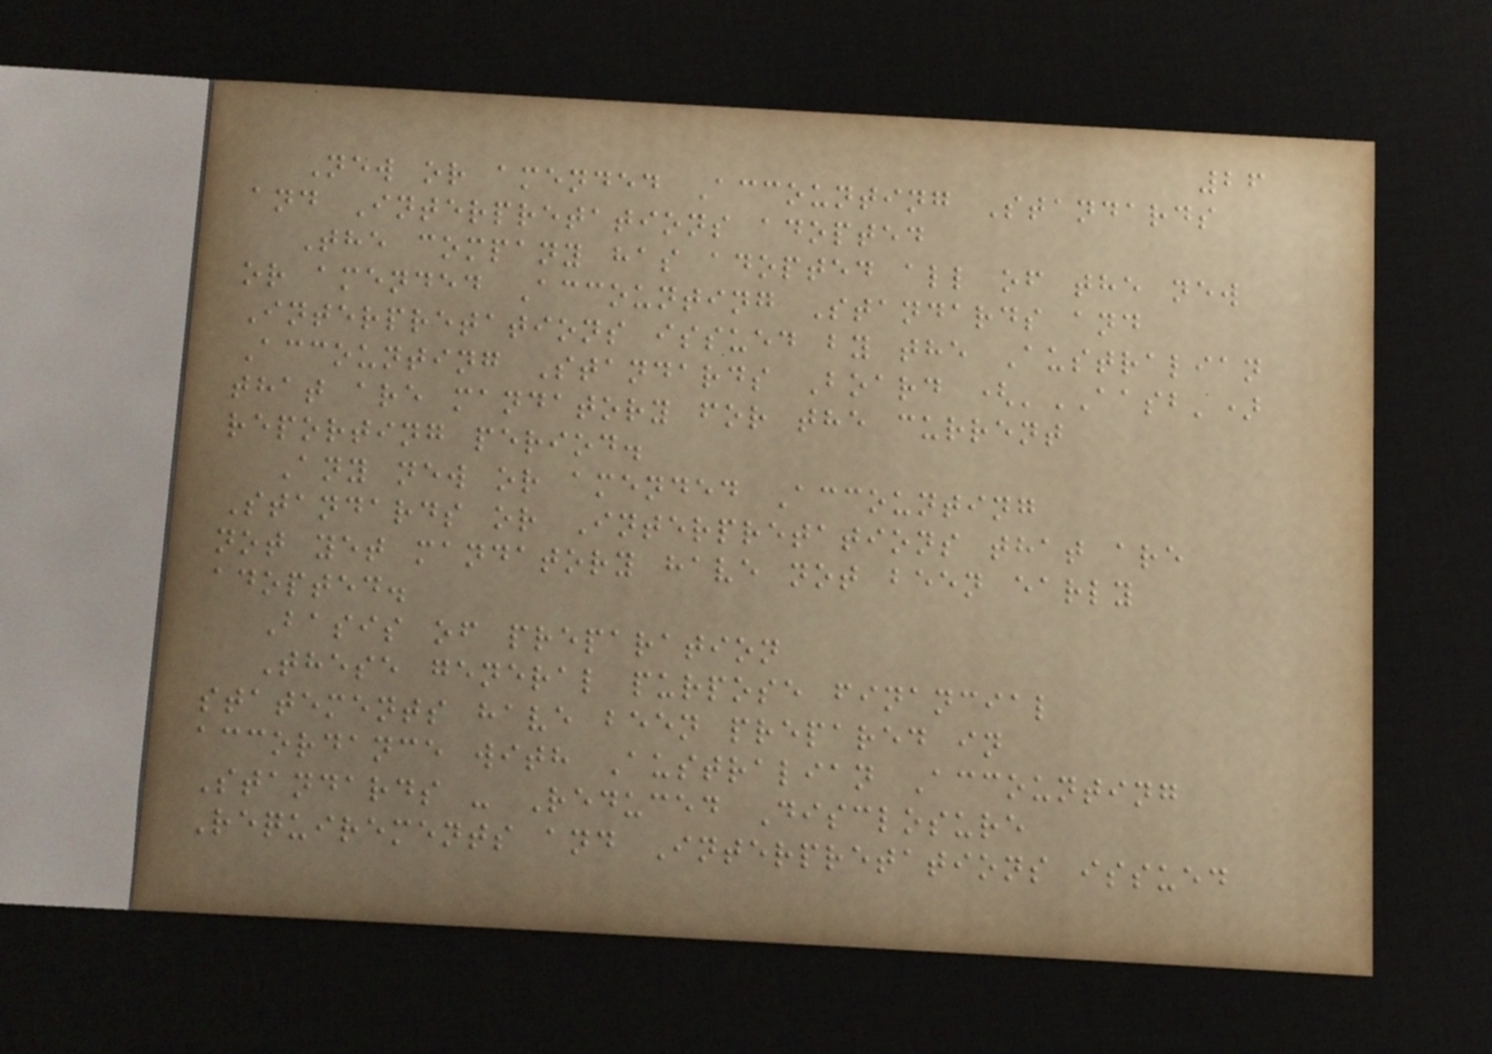26
New or amended Accounting Standards
and Interpretations adopted
The company has adopted all of the new
or amended Accounting Standards and
Interpretations issued by the Australian
Accounting Standards Board ('AASB')
that are mandatory for the current
reporting period.
Any new or amended Accounting
Standards or Interpretations that are
not yet mandatory have not been early
adopted.
Basis of preparation
These general purpose financial
statements have been prepared in
accordance with Australian Accounting
Standards - Reduced Disclosure
Requirements and Interpretations issued
